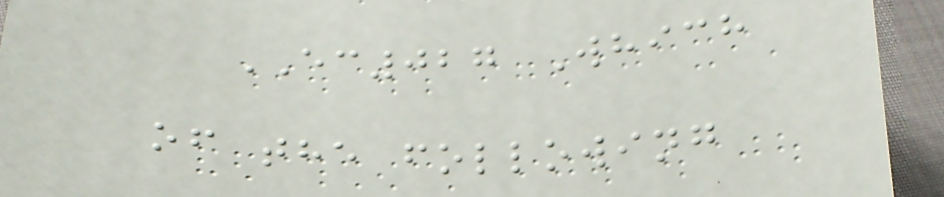EC027 Which
of the following
